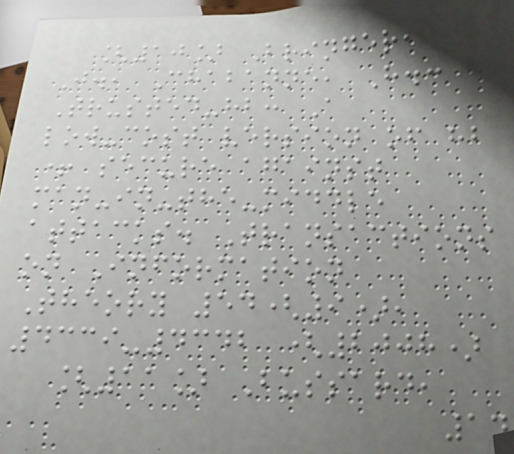[10] Bringer,
J., Chabanne, H.:
Trusted-hb: A
low-cost version of hb
+ secure against
man-in-the-middle
attacks. Transactions
on Information
Theory 54(9),
4339-4342 (2008)
[11] Bussard,
14
